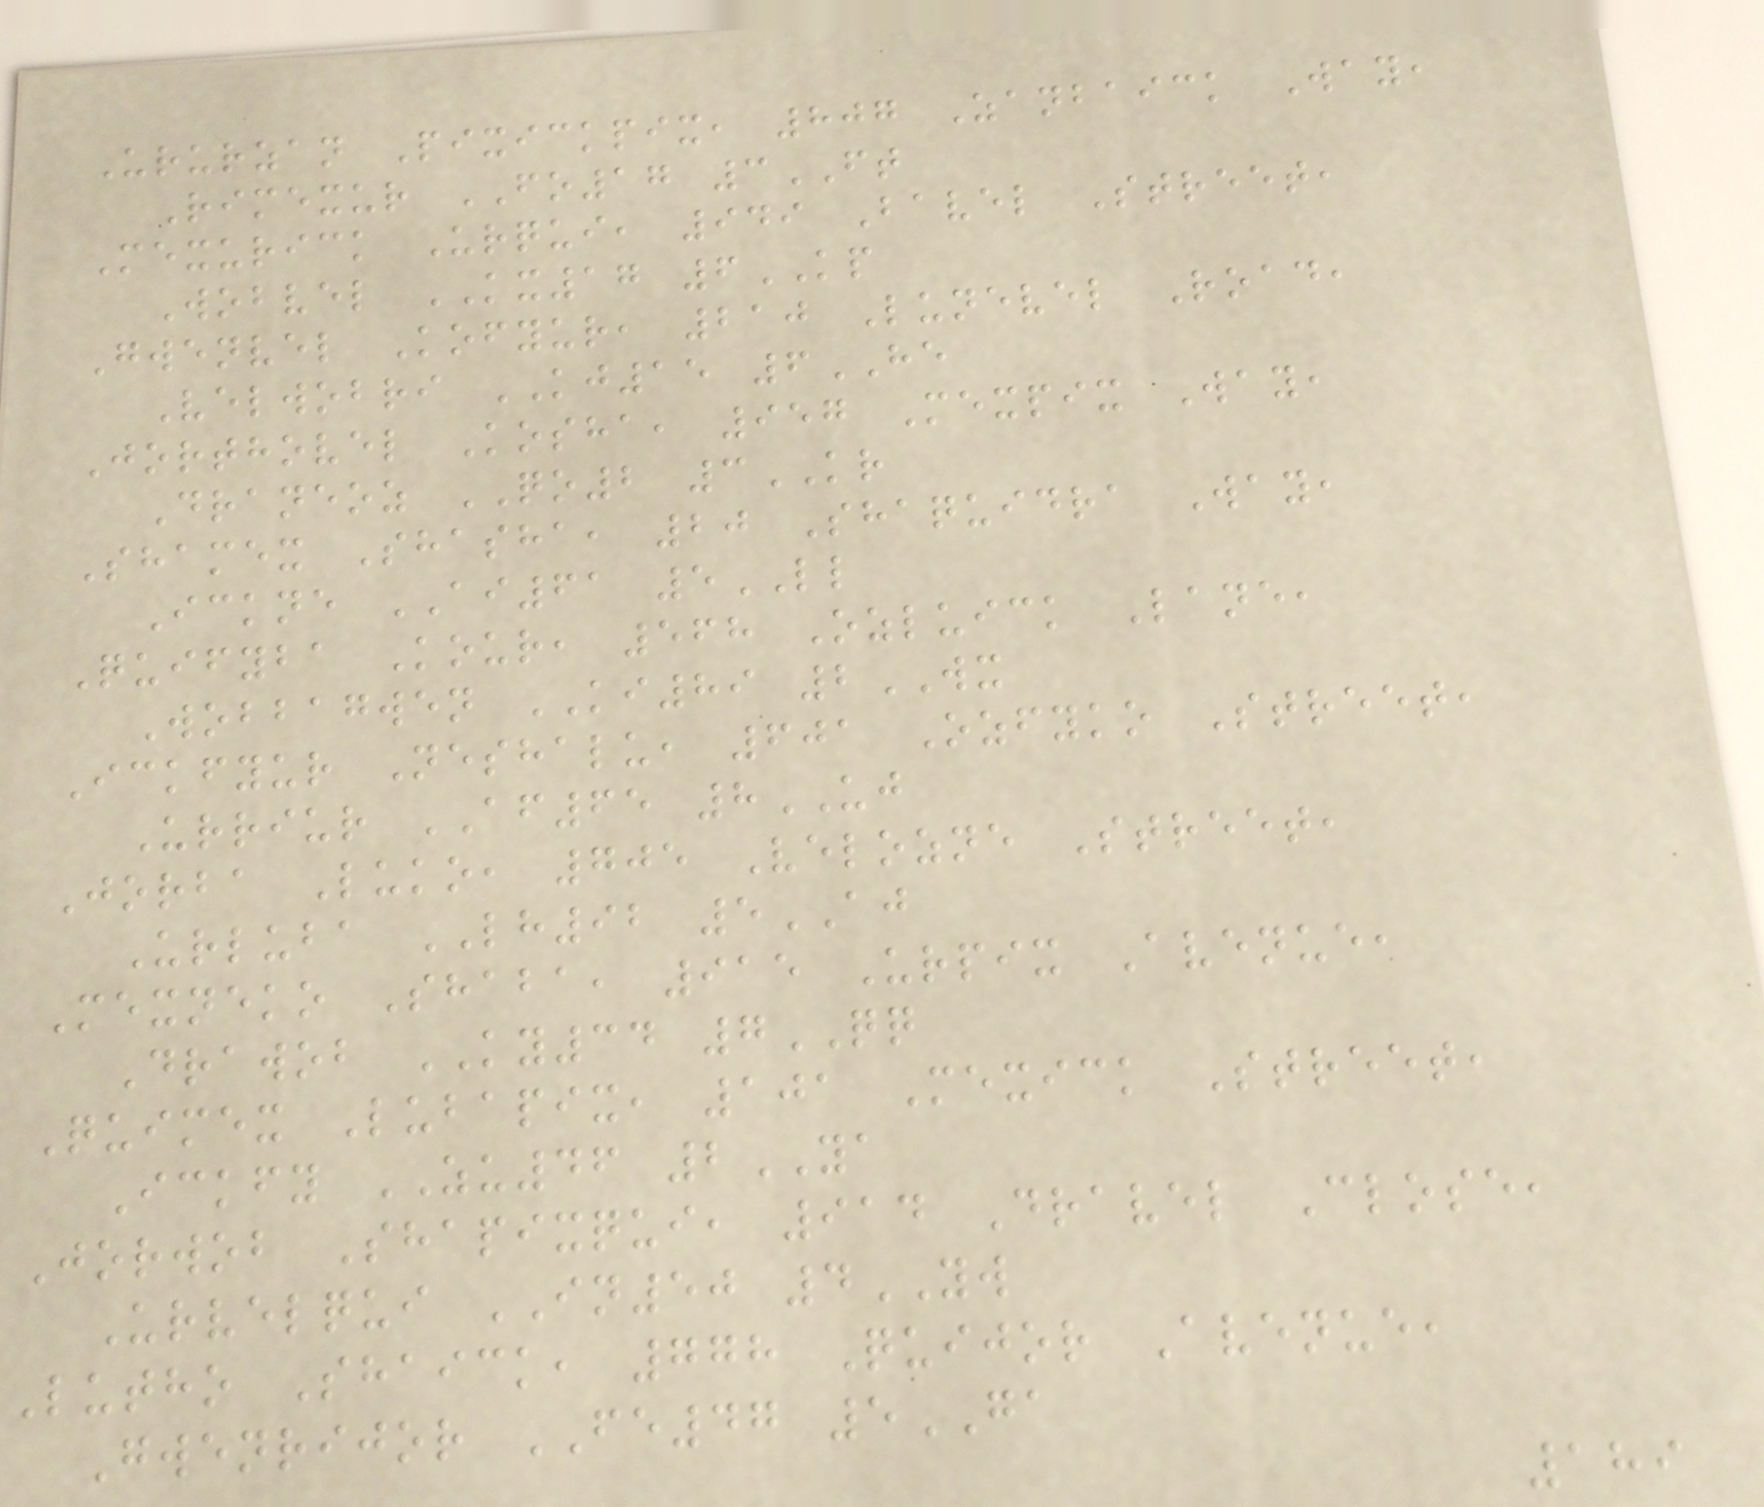Ururzan Pixickpix, 807 Zanbaick Way,
Rimexur FO17 3FT
Mexurick Urqui, 949 Bavel Street,
Wobvel KX17 6KP
Gwenvel Kofyur, 210 Lunevel Road,
Velwobri KJ15 6HE
Jorthovel Kosha, 957 Mexpix Way,
Draneoz QO2 3KR
Shamex Shasha, 20 Shaquidra Way,
Ickne AI61 5LL
Quifyba Kour, 568 Ozluick Lane,
Wobbagwen KI89 2WX
Ickfyur Neshalu, 601 Ozfyko Street,
Urriur AF65 8UJ
Jorba Luko, 705 Velozne Street,
Urluba LH92 5AJ
Mexneko Shaba, 915 Urpix Avenue,
Drawob KY34 7QQ
Quimex Lubapix, 101 Mexick Street,
Ickfy ZU46 2YA
Jorwob Shapixqui, 914 Dravel Close,
Urvelqui IN50 4YW
Lutho Shaick, 778 Quijor Avenue,
Gwenrijor FE47 5GA
189
